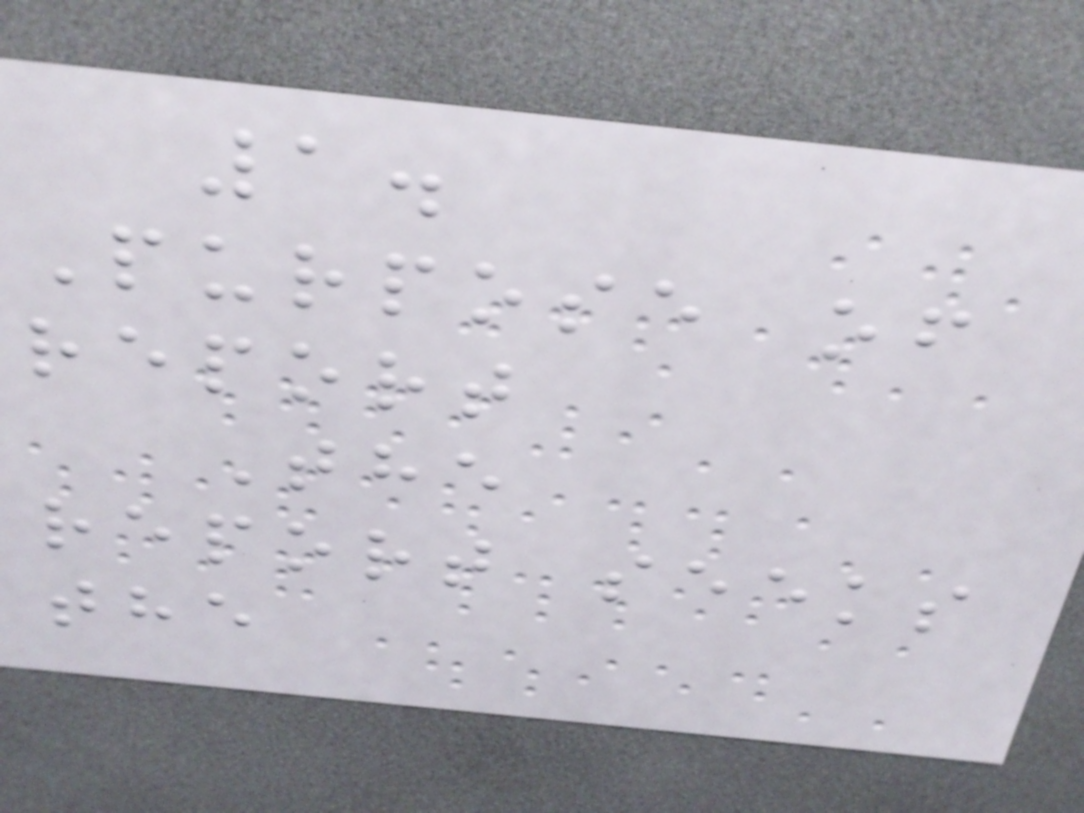1.
Purpose of
report
The
report seeks
the
